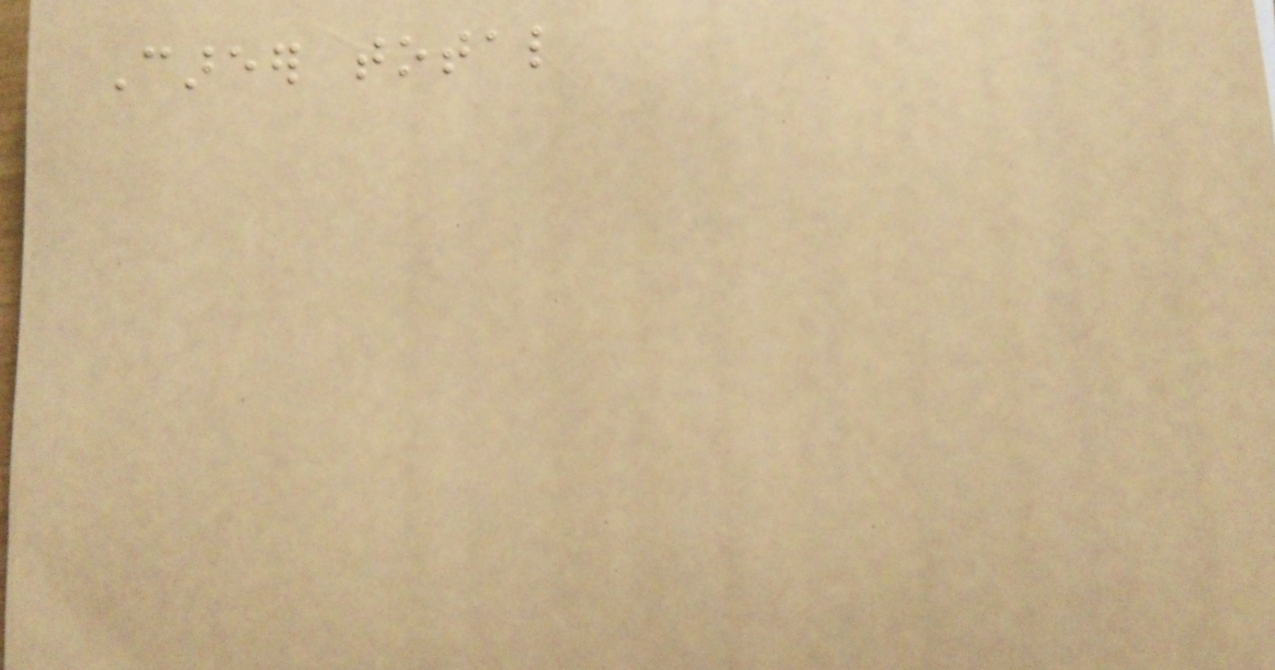Career total
